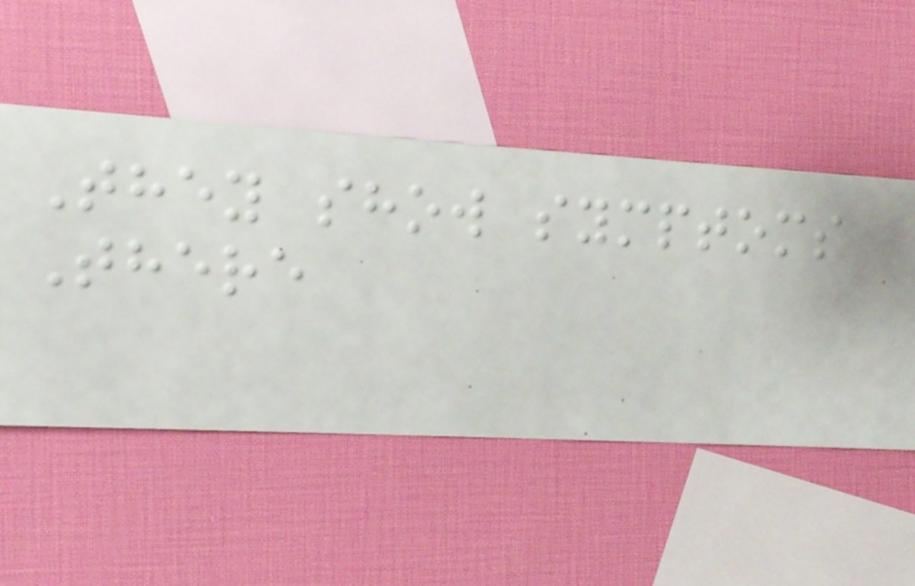They show symptoms
There
